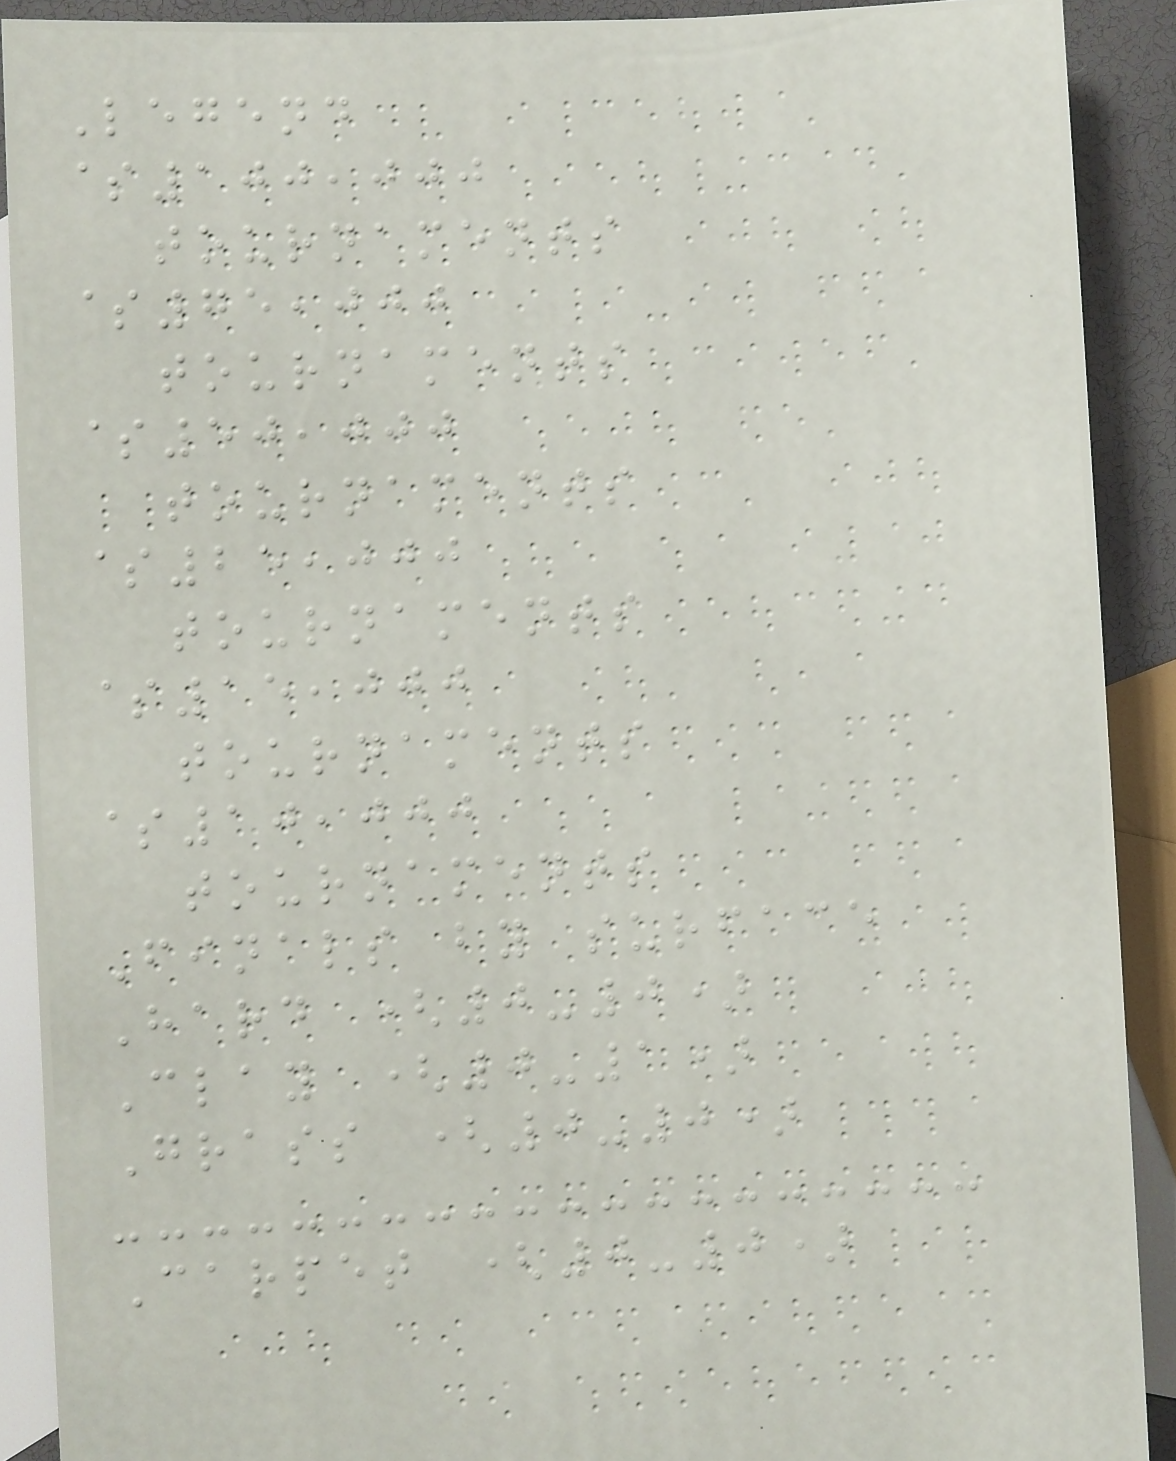Legend
$100,000
tournaments
$75,000
tournaments
$50,000
tournaments
$25,000
tournaments
$15,000
tournaments
$10,000
tournaments
Finals by surface
Hard (0-0)
Clay (0-1)
Grass (0-0)
Carpet (0-0)
